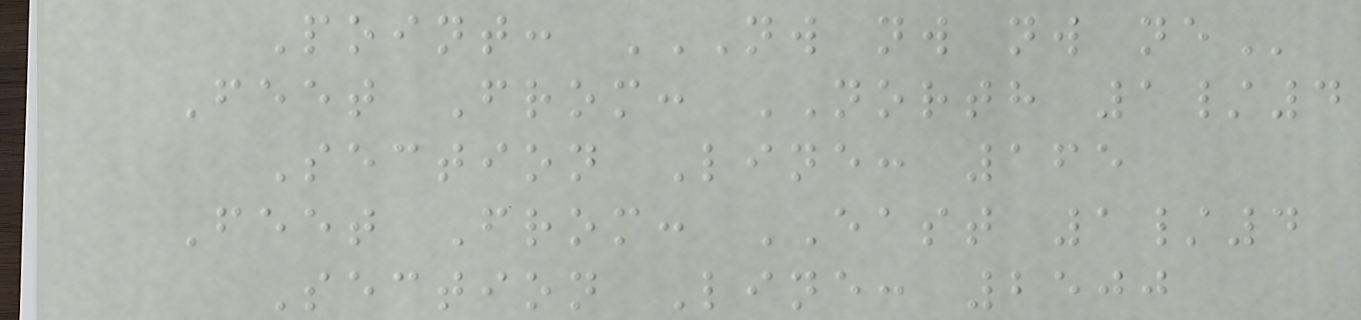Point: NW NW NW NE
Feet From: NORTH 1/4
Section Line: 165
Feet From: EAST 1/4
Section Line: 2500
